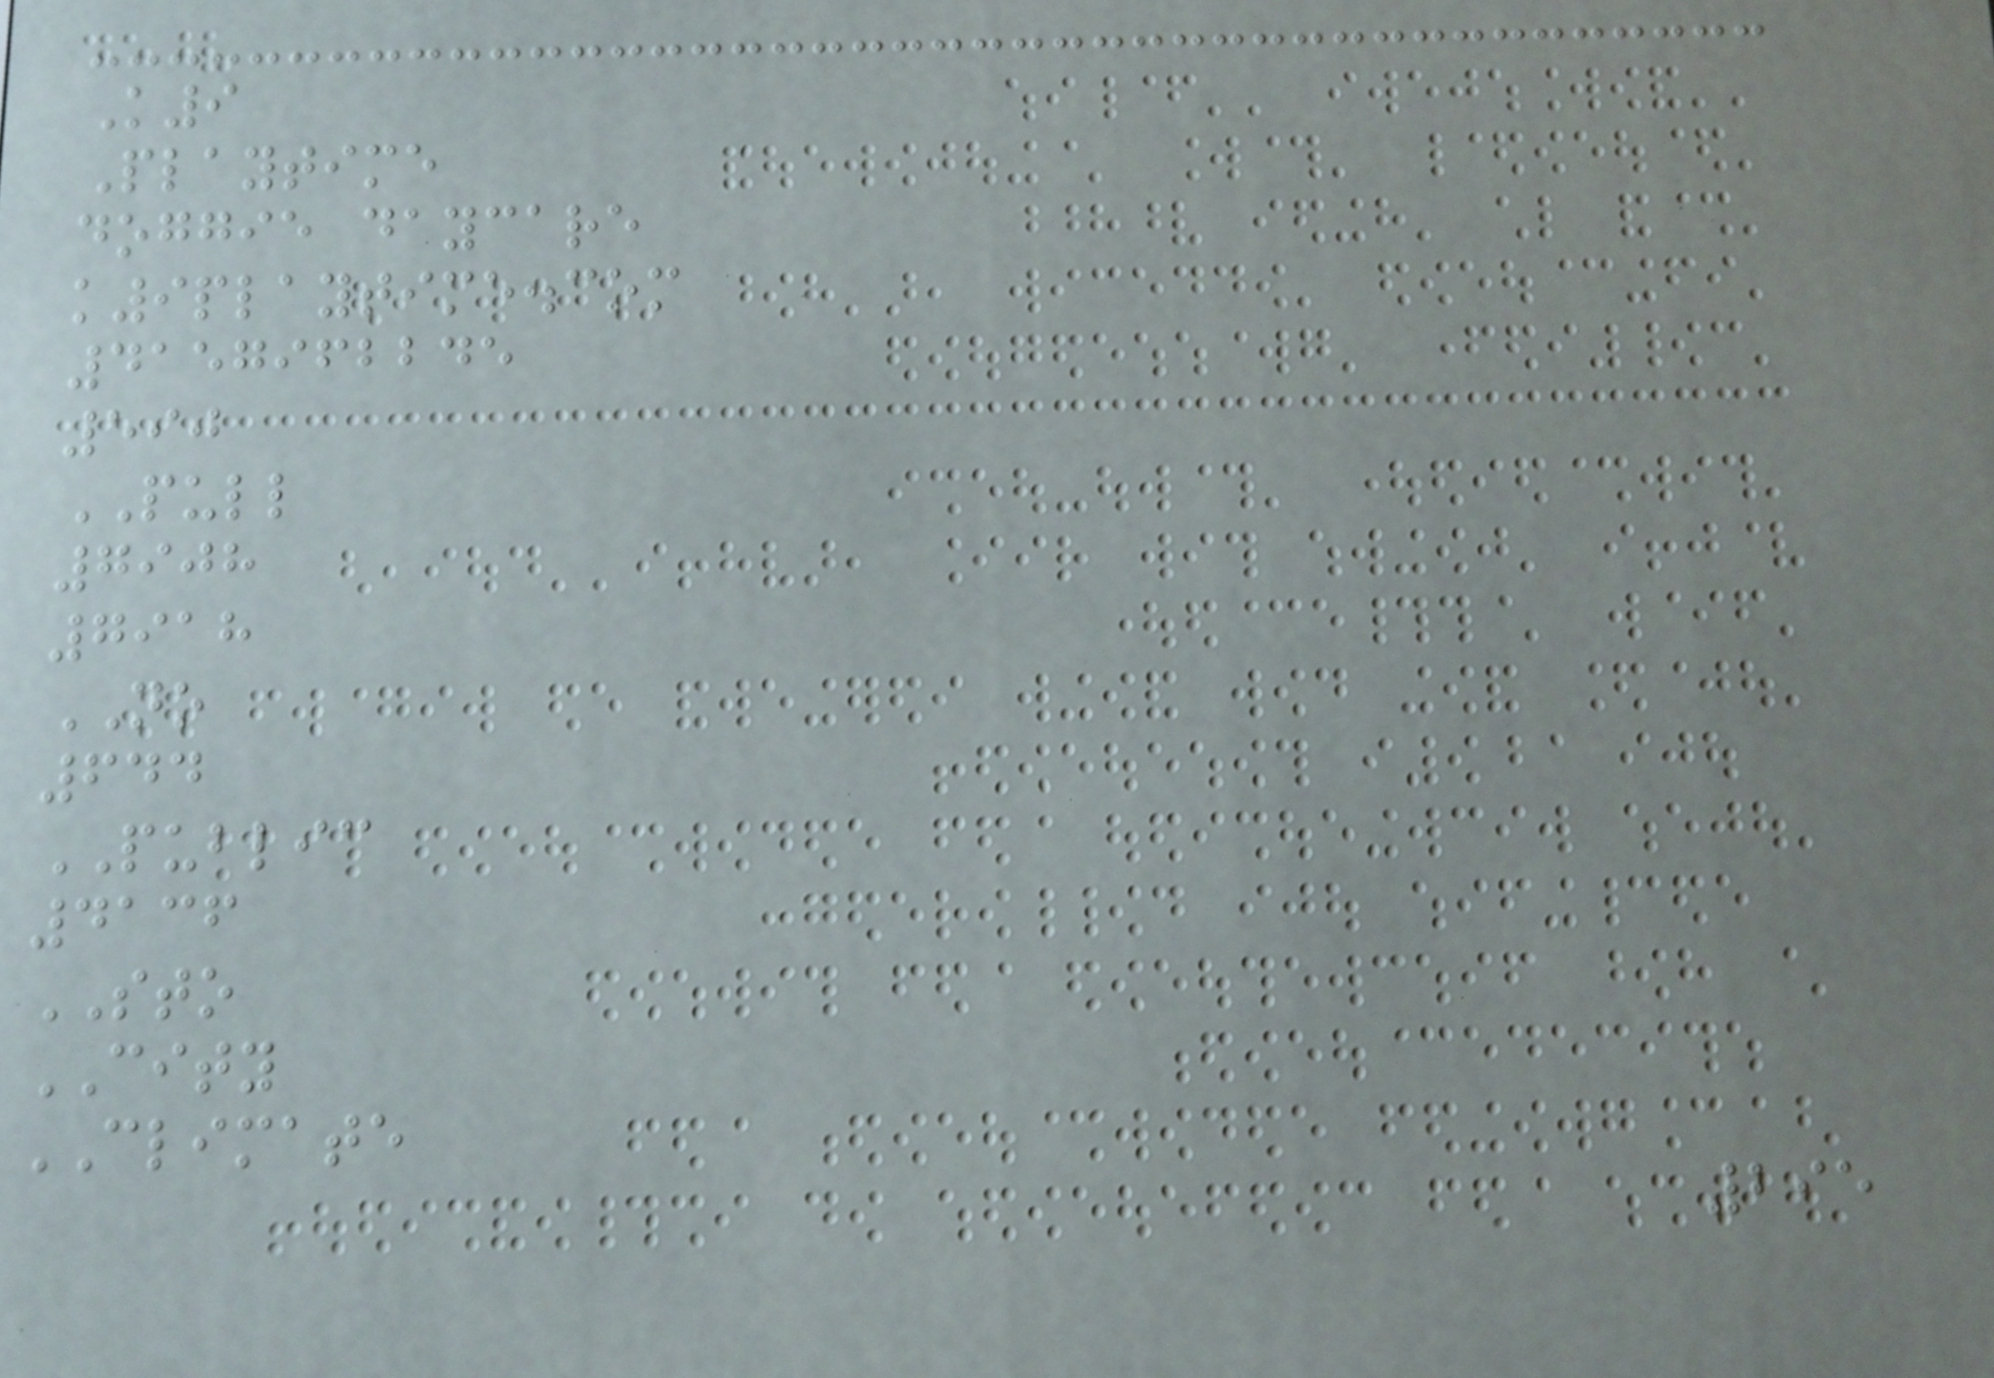K9
Playtime
doggie daycare
k9playtime.com
4157962245
590
PULL
7908
7918
NO
644
PUBLIC
4136
STO
CITY
CLIMATE
295
